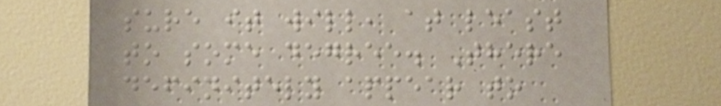sure it will, at least
to some degree. There
definitely appear to
